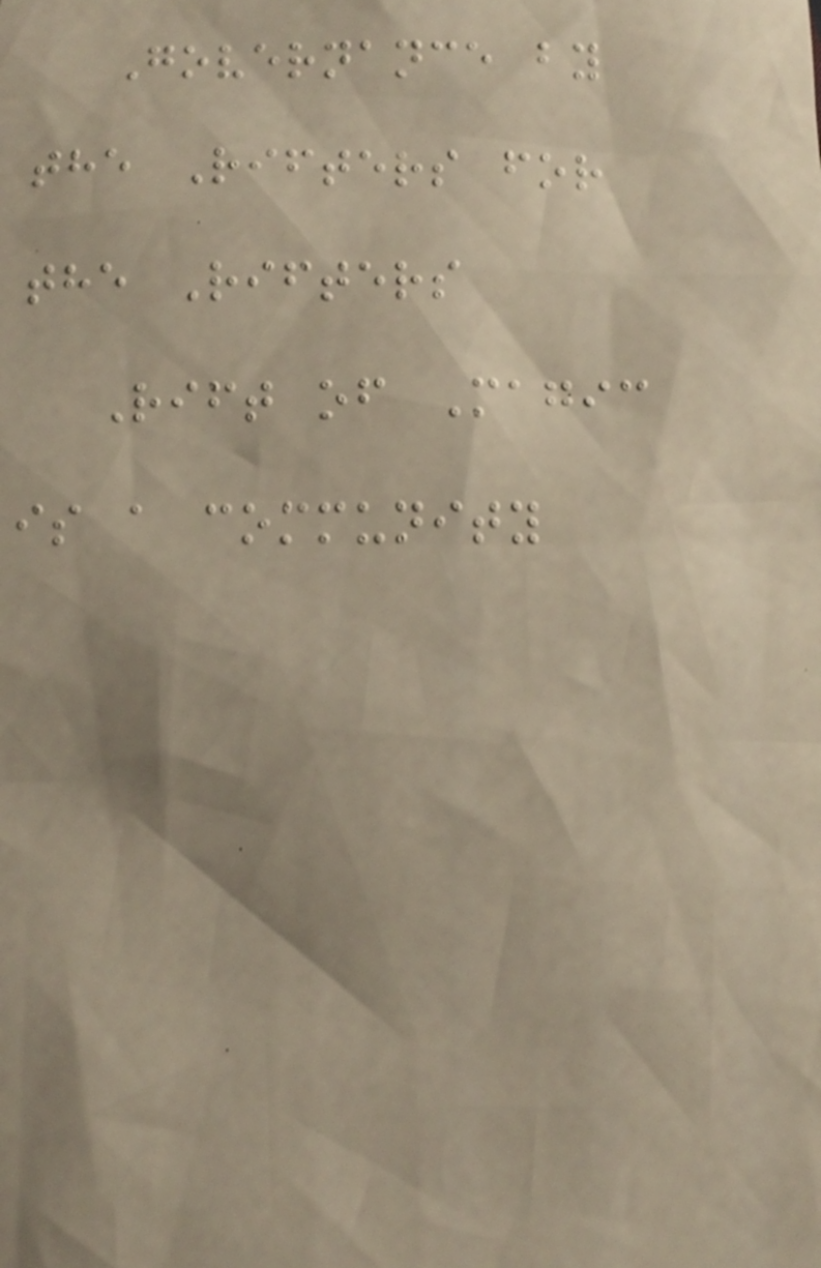Governance by
the Rifters for
the Rifters
Rift of Magic
is a community
